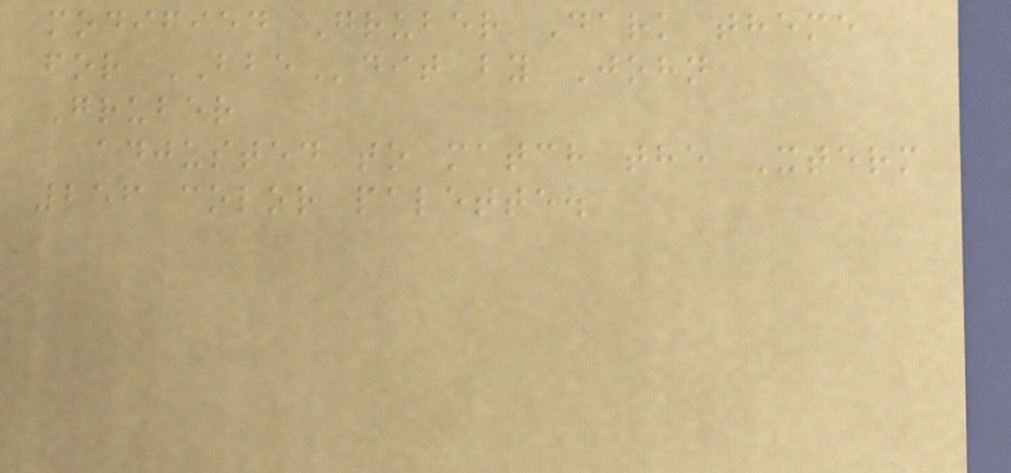modified Gruber Dark theme
for BBEdit by John
Gruber
adjusted to match the Xterm
256 color palette.
